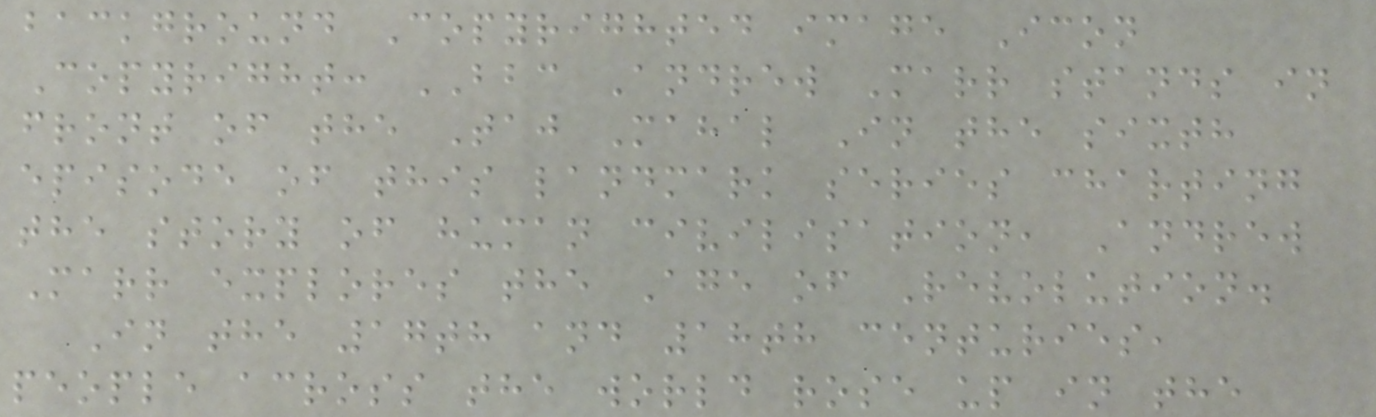background Copyrighted image Icon
Copyright: BBC Andrew Marr stands in
front of the Taj Mahal In the sixth
episode of this landmark series charting
the story of human civilisation, Andrew
Marr explores the Age of Revolution.
In the 17th and 18th centuries,
people across the world rose up in the
